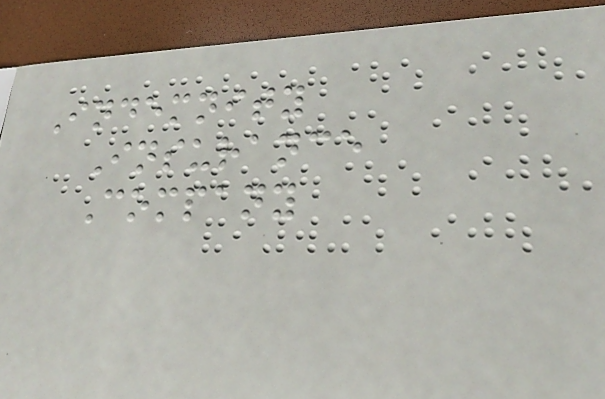Indemnity
Insurance
Company
